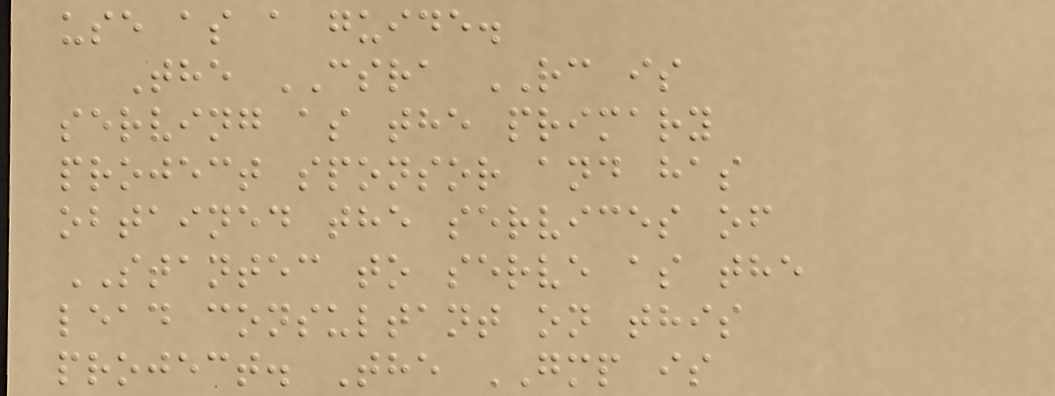use as a guide.
The CSRA RC is
serving as the primary
project sponsor and has
obtained the services of
STANTEC to serve as the
lead consultant on this
project. The GMP is
